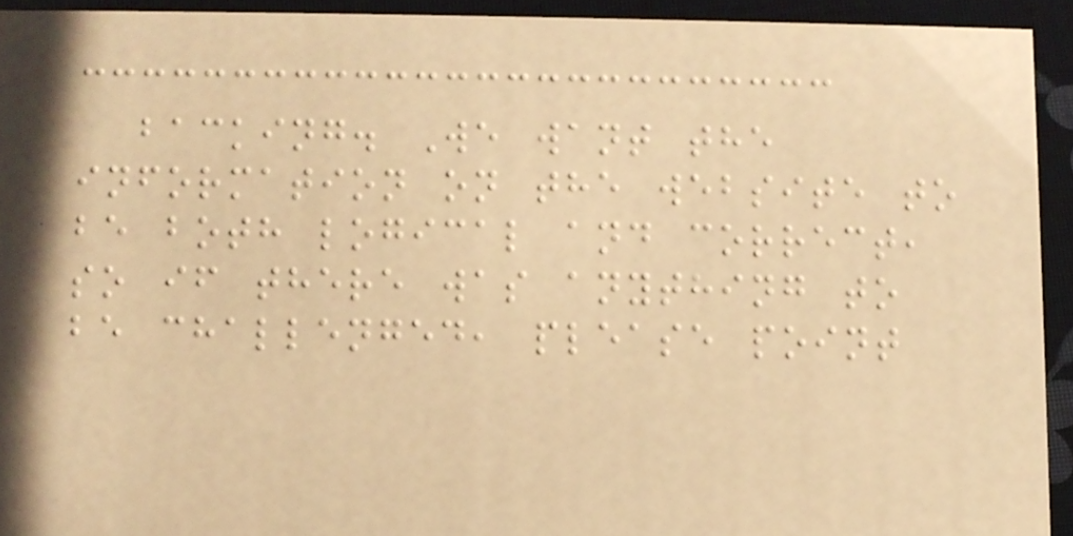backing. We want the
information on the website to
be both logical and correct,
so if there was anything to
be challenged, please point
